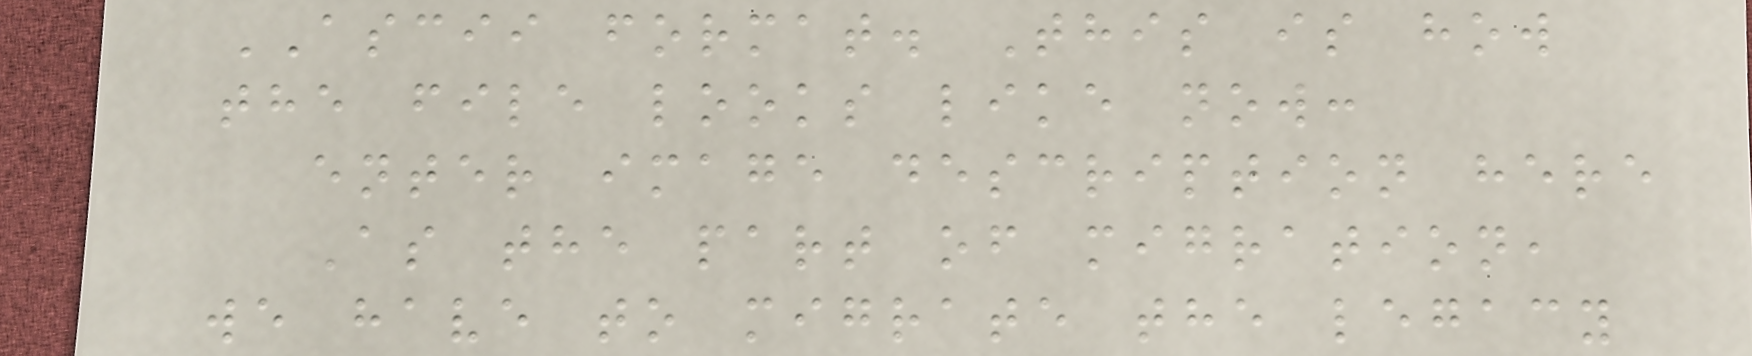ASCII format. This is how
the file looks like now:
enter image description here
As the part of migration,
we have to migrate the legacy
